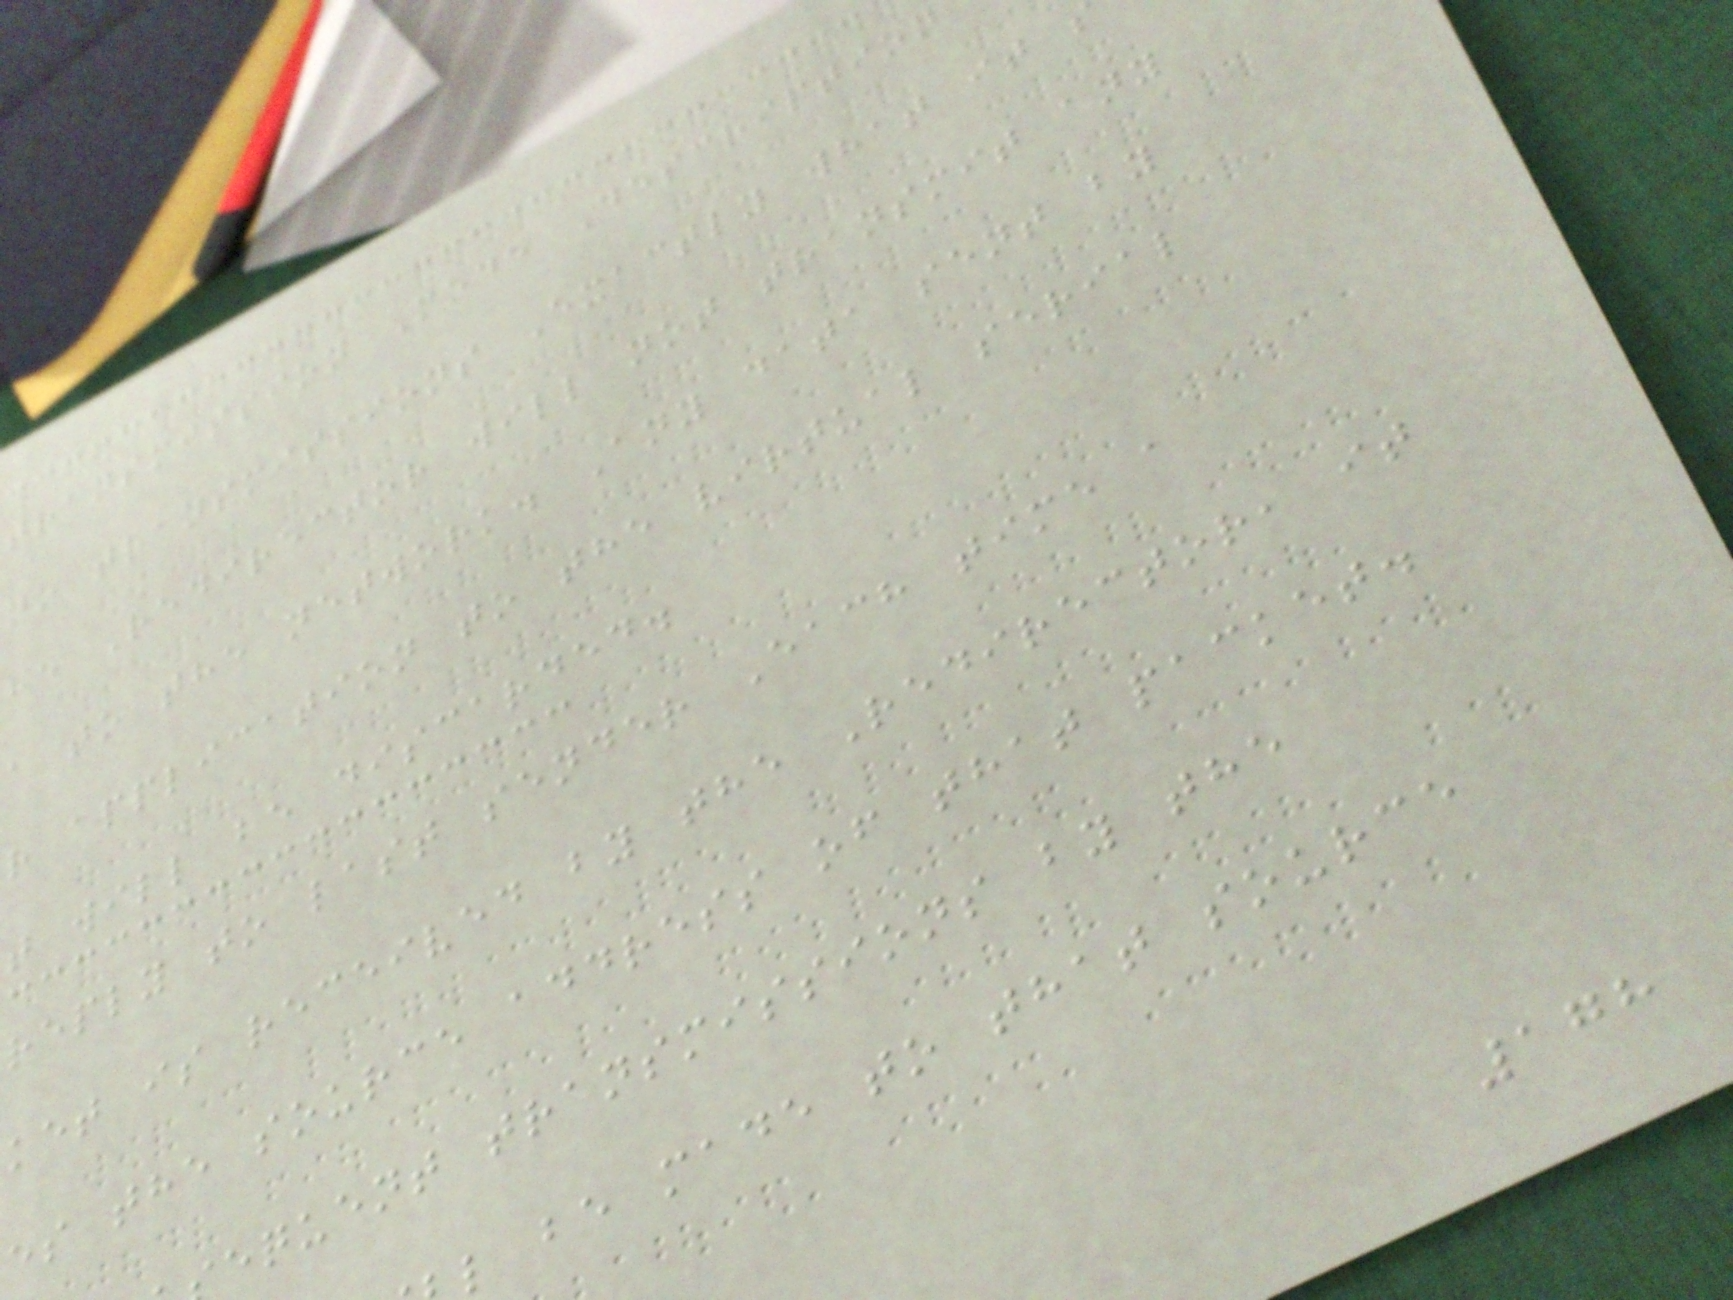transmission Mode Description
no transmissions Exactly what it
he Redirector will not transmit any
a to the network. Any data sent by
r application to the virtual serial
t will be discarded.
reply to last sender Each time a
ket is received by the Redirector, it
es the source address of that packet.
equent transmissions by the
l be made to that source
178
